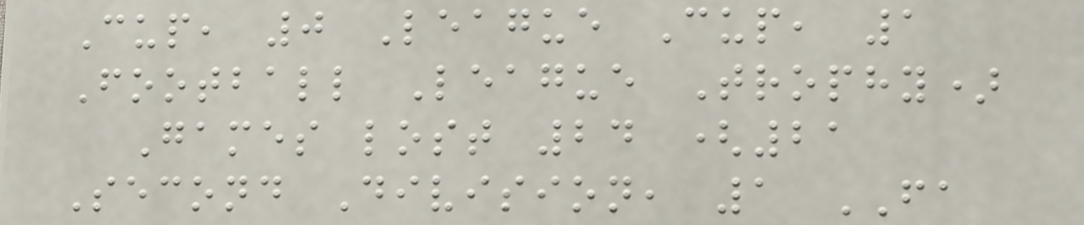Cup, 0 League Cup, 1
Football League Trophy)
Games lost 24 (21
Second Division, 1 FA
